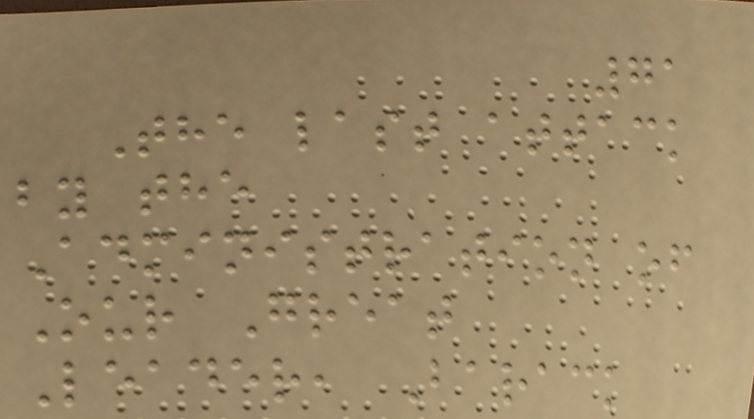71
The last attack
by the
Administration of
Our Great
Leader, Barack
